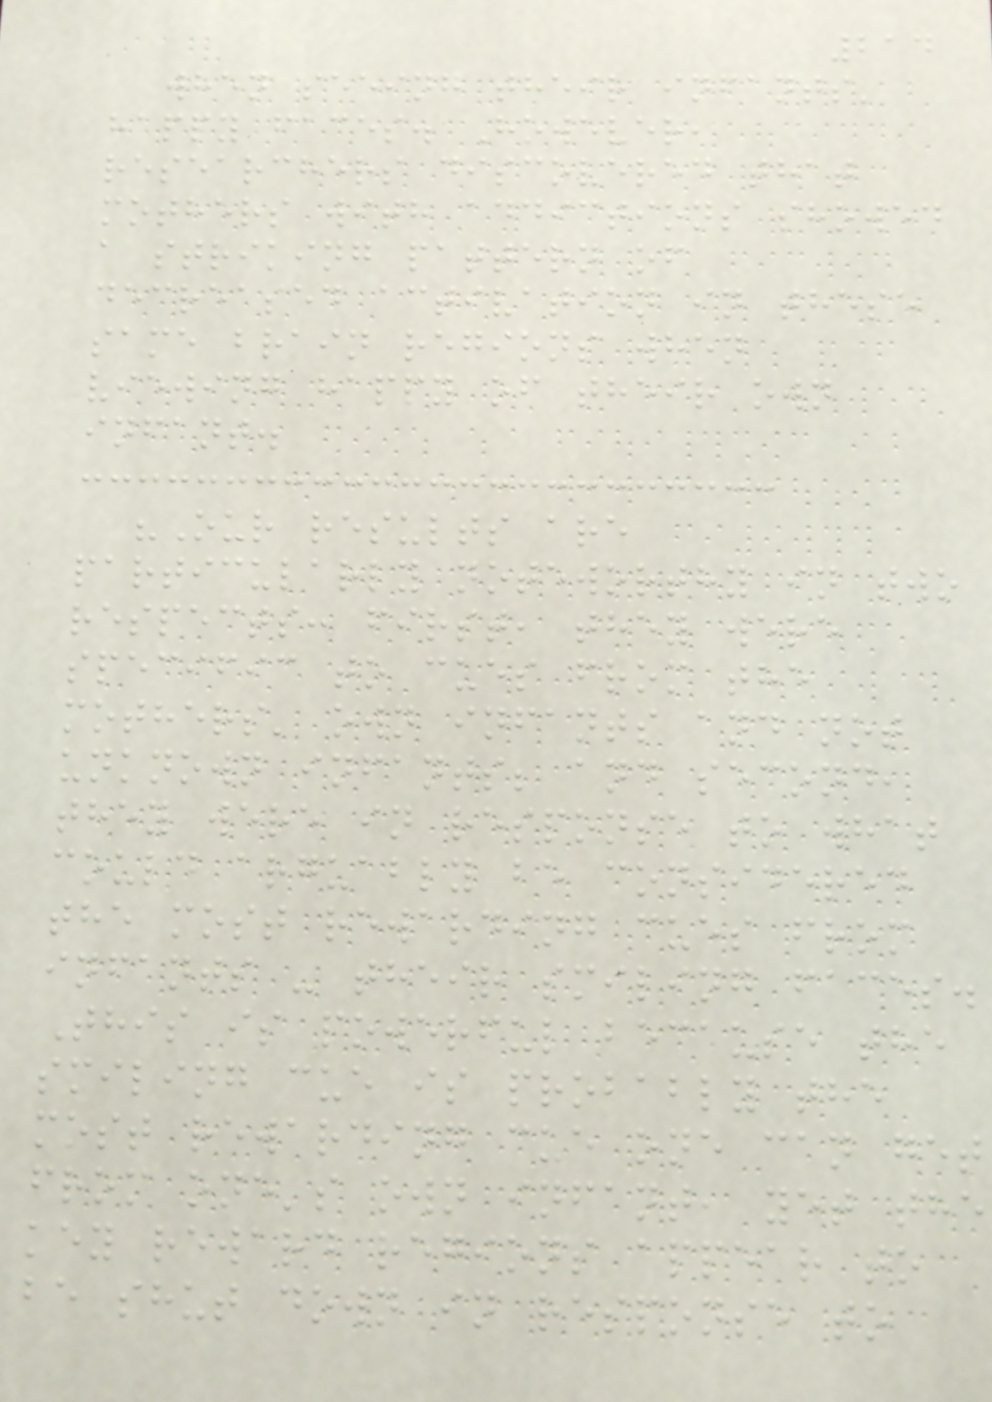214
when seeing their infants'
happy faces. However,
researchers discovered that
mothers with addictions showed
a striking pattern of
decreased activation in these
same brain regions when
viewing happy of their own
infant.
"Our results are
particularly noteworthy in two
respects: first, they were
specific to cues from the
mothers' own infants and not
unknown infants; and second,
they were in response to what
could arguably be considered
the most rewarding cues from
infants - their smiling faces.
This is powerful because the
smiling cue is probably the
most rewarding cue one can get
from one's own infant, yet the
key reward regions appear to
be shut down in response to
